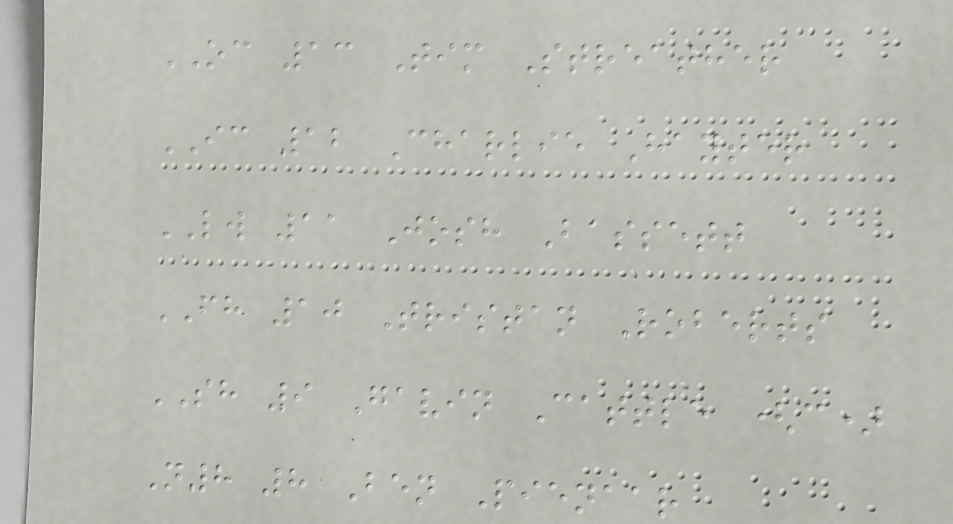OC 13 Tim Streather
IC 12 Charlie Hayter
LW 11 Josh Bassett
FH 10 Tristan Roberts
SH 9 Gavin Cattle (c)
N8 8 Ben Pienaar
